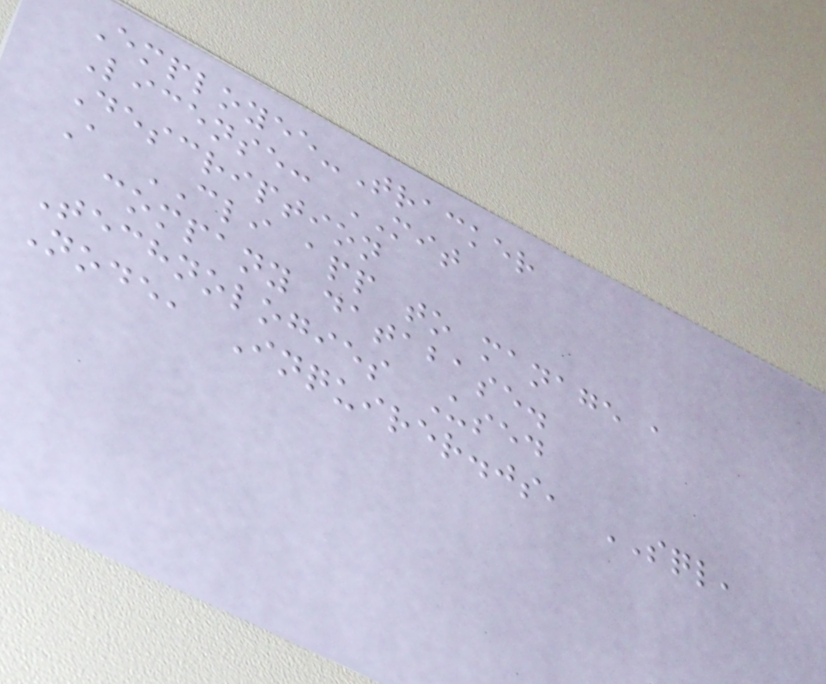Employee-Tracker
License: MIT
Description
A CLI app to manage a
company database.
Technologies Used
Node, Inquirer.js, SQL,
